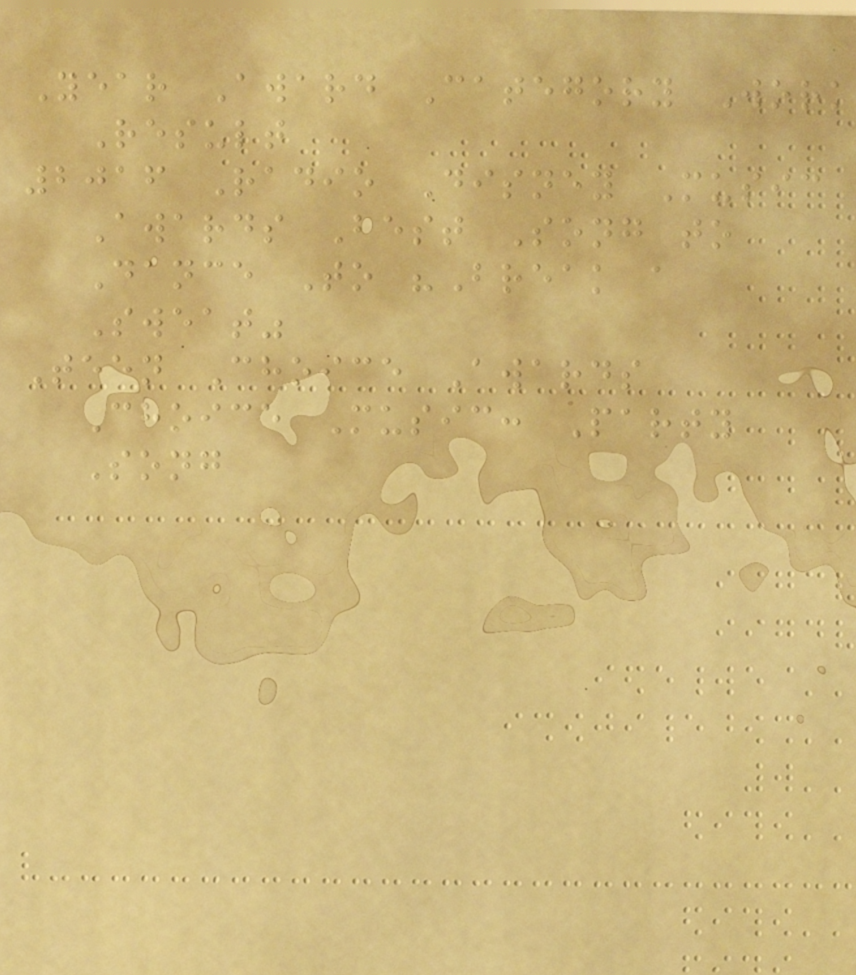Year Award Category Work
Result
2016 Radio Disney Music
Awards Best Song to
Dance To "Break a
Sweat"
Teen Choice Awards
Choice Music: Party
Song
